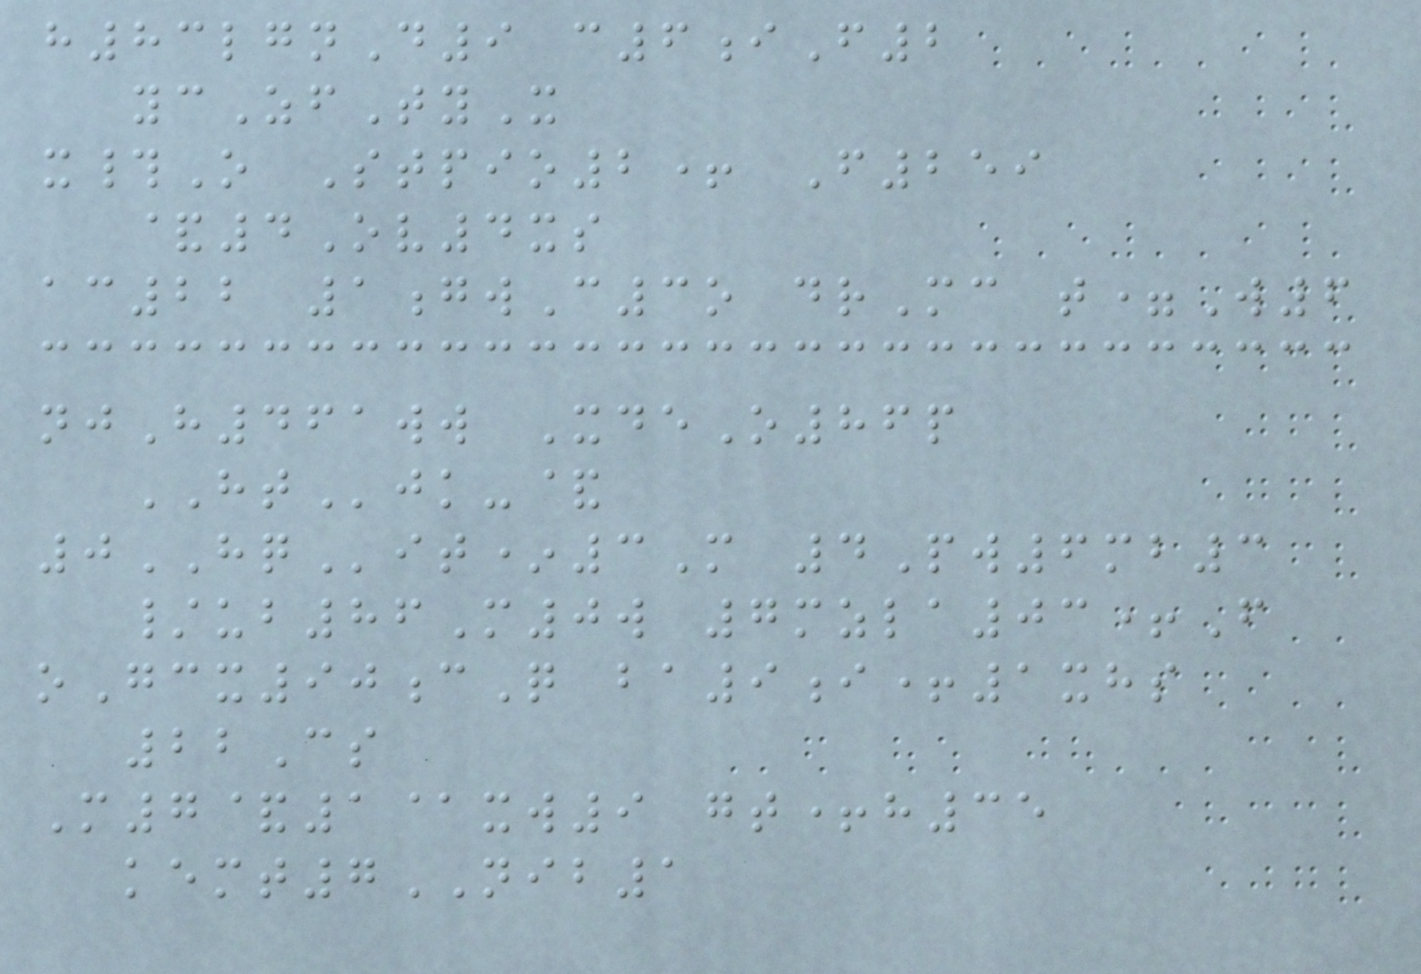h83lgnD9 c6iF2
ycZfTyX
x#O Stpio2+ F259
&4Ov4xs
ac22 1gwC3o drMc t=W6
njH461ww XdeO86p
HTjk-&
0HQit*3M 4Pw6mb3
/ub86M0w 7mzla03+F
oGcx90cQ ba9i+1xhs
22Cs
M7&1@xw9 gt+h35
kemt7NIB1
